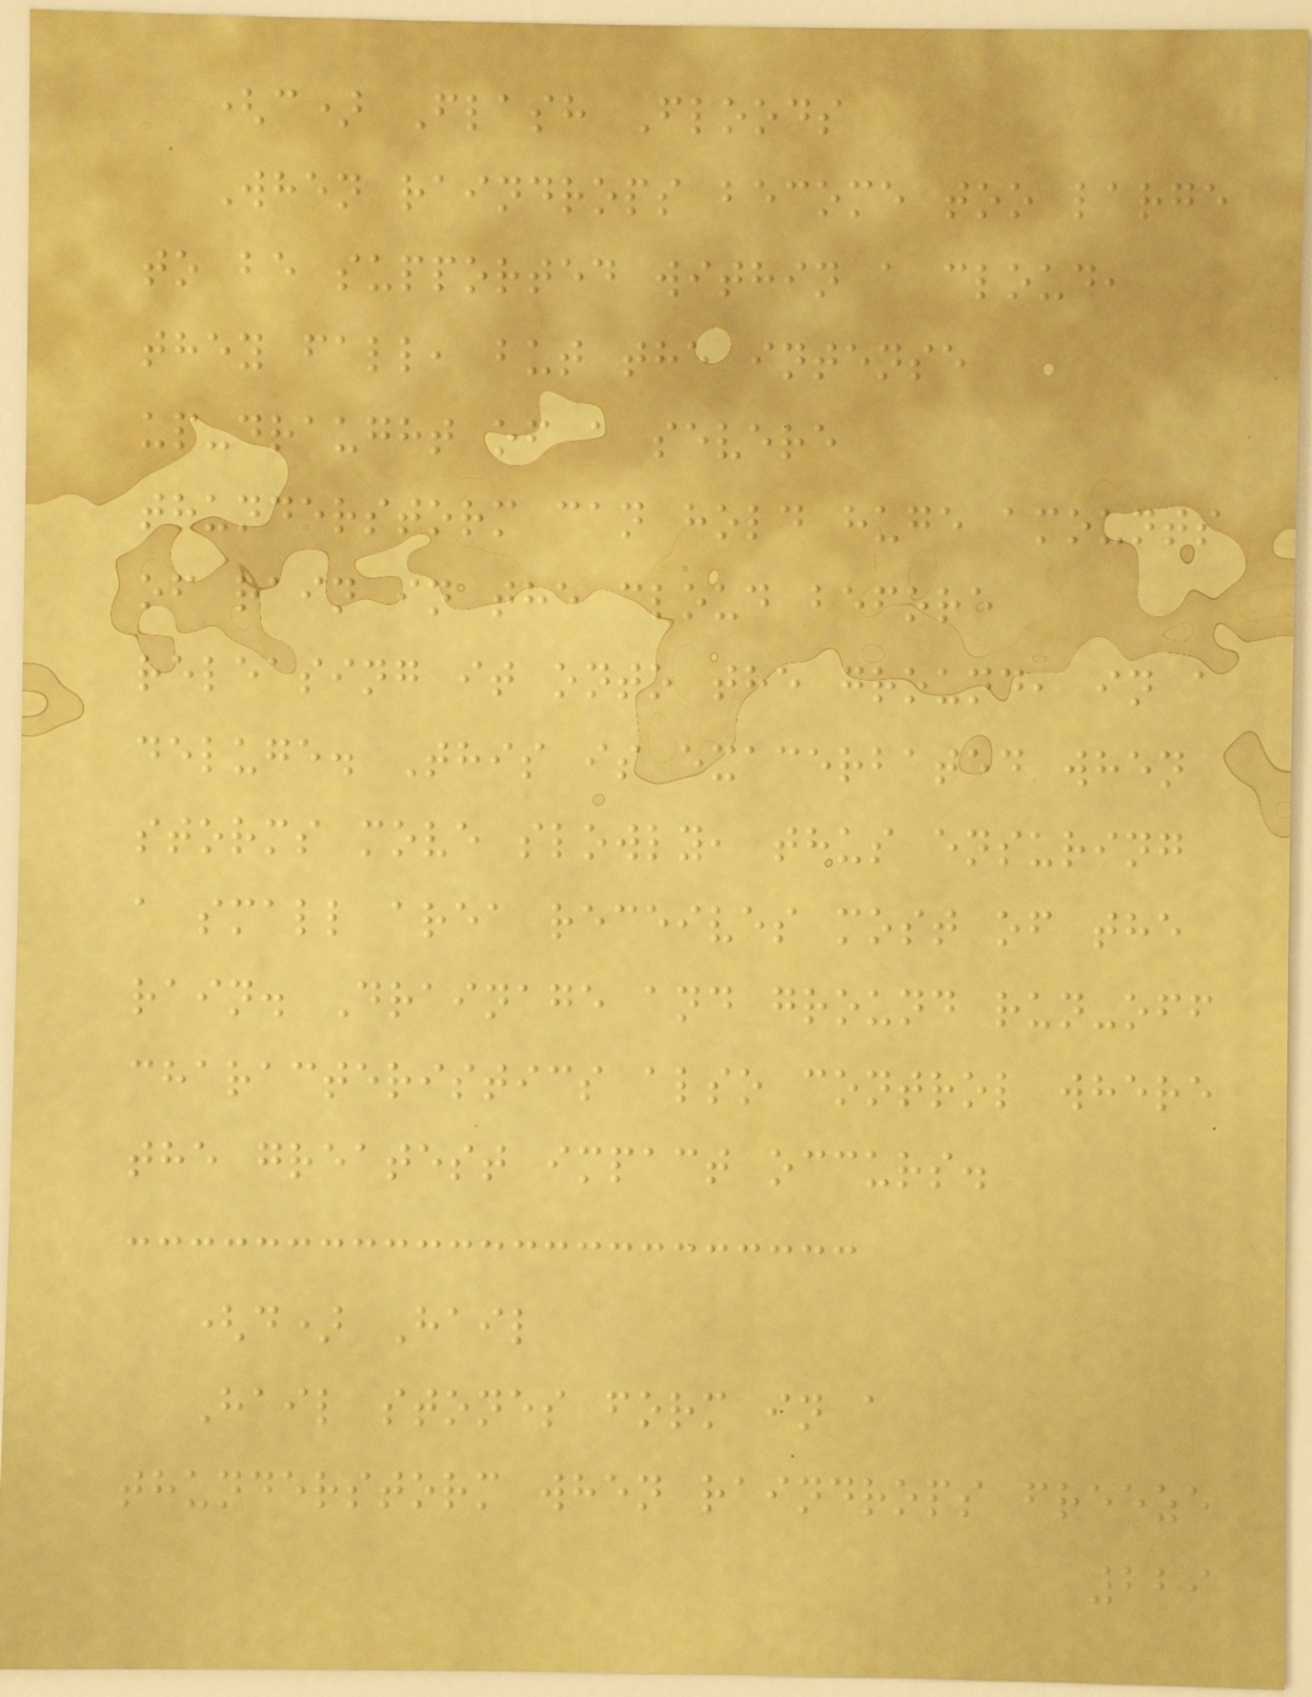(c) Flash Floods
When raindrops become too large
to be supported within a cloud,
they fall, but the intense
up-draught of a severe
thunderstorm can hold huge amounts
of rain in the cloud before
releasing it onto the ground, in a
deluge. This is exacerbated when
storms move slowly, thus ensuring
a small area receives most of the
rain. Drainage and ground run-off
characteristics also control where
the greatest impact occurs.
(d) Hail
Hail stones form in a
thunderstorm when raindrops freeze
229
